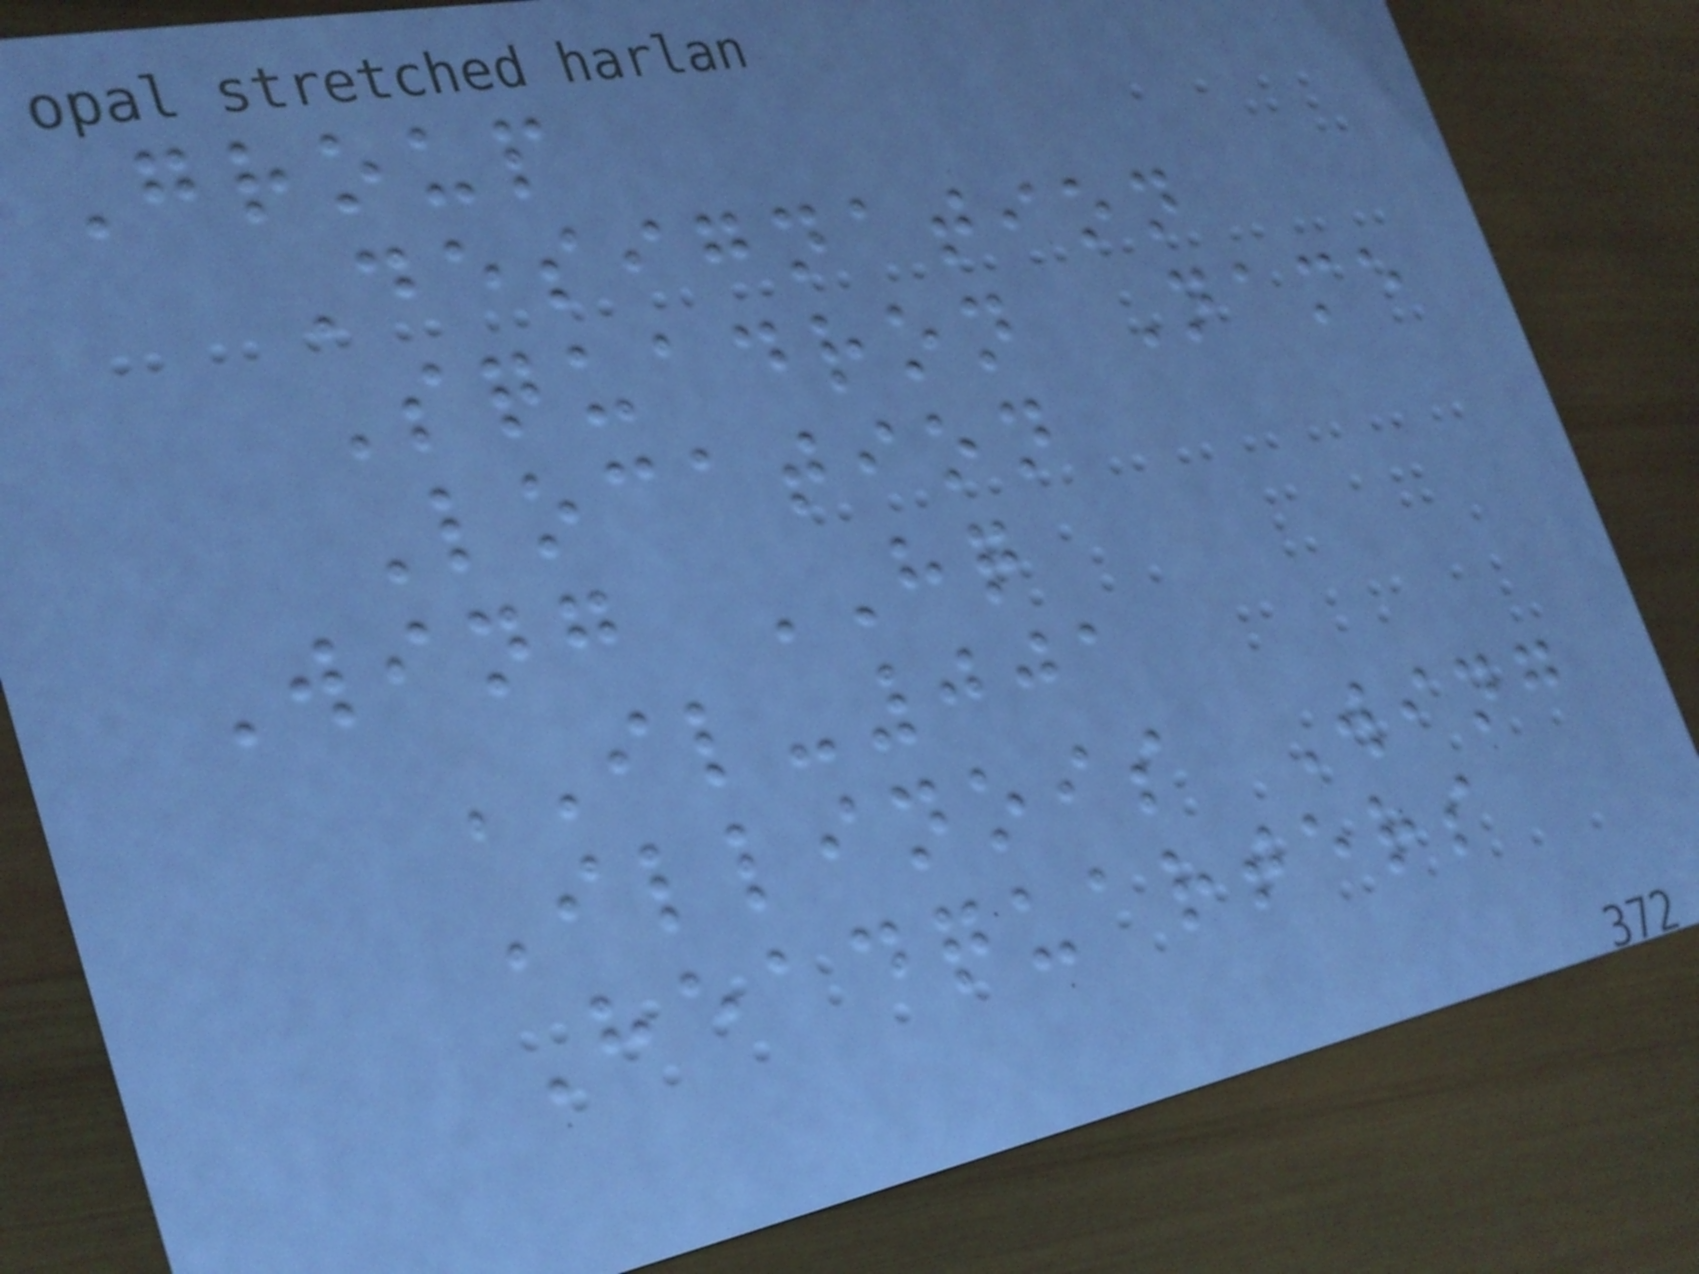Group
Designation
Squadron Name
Location
Wing HQ
IL-001
Illinois Wing
Headquarters
